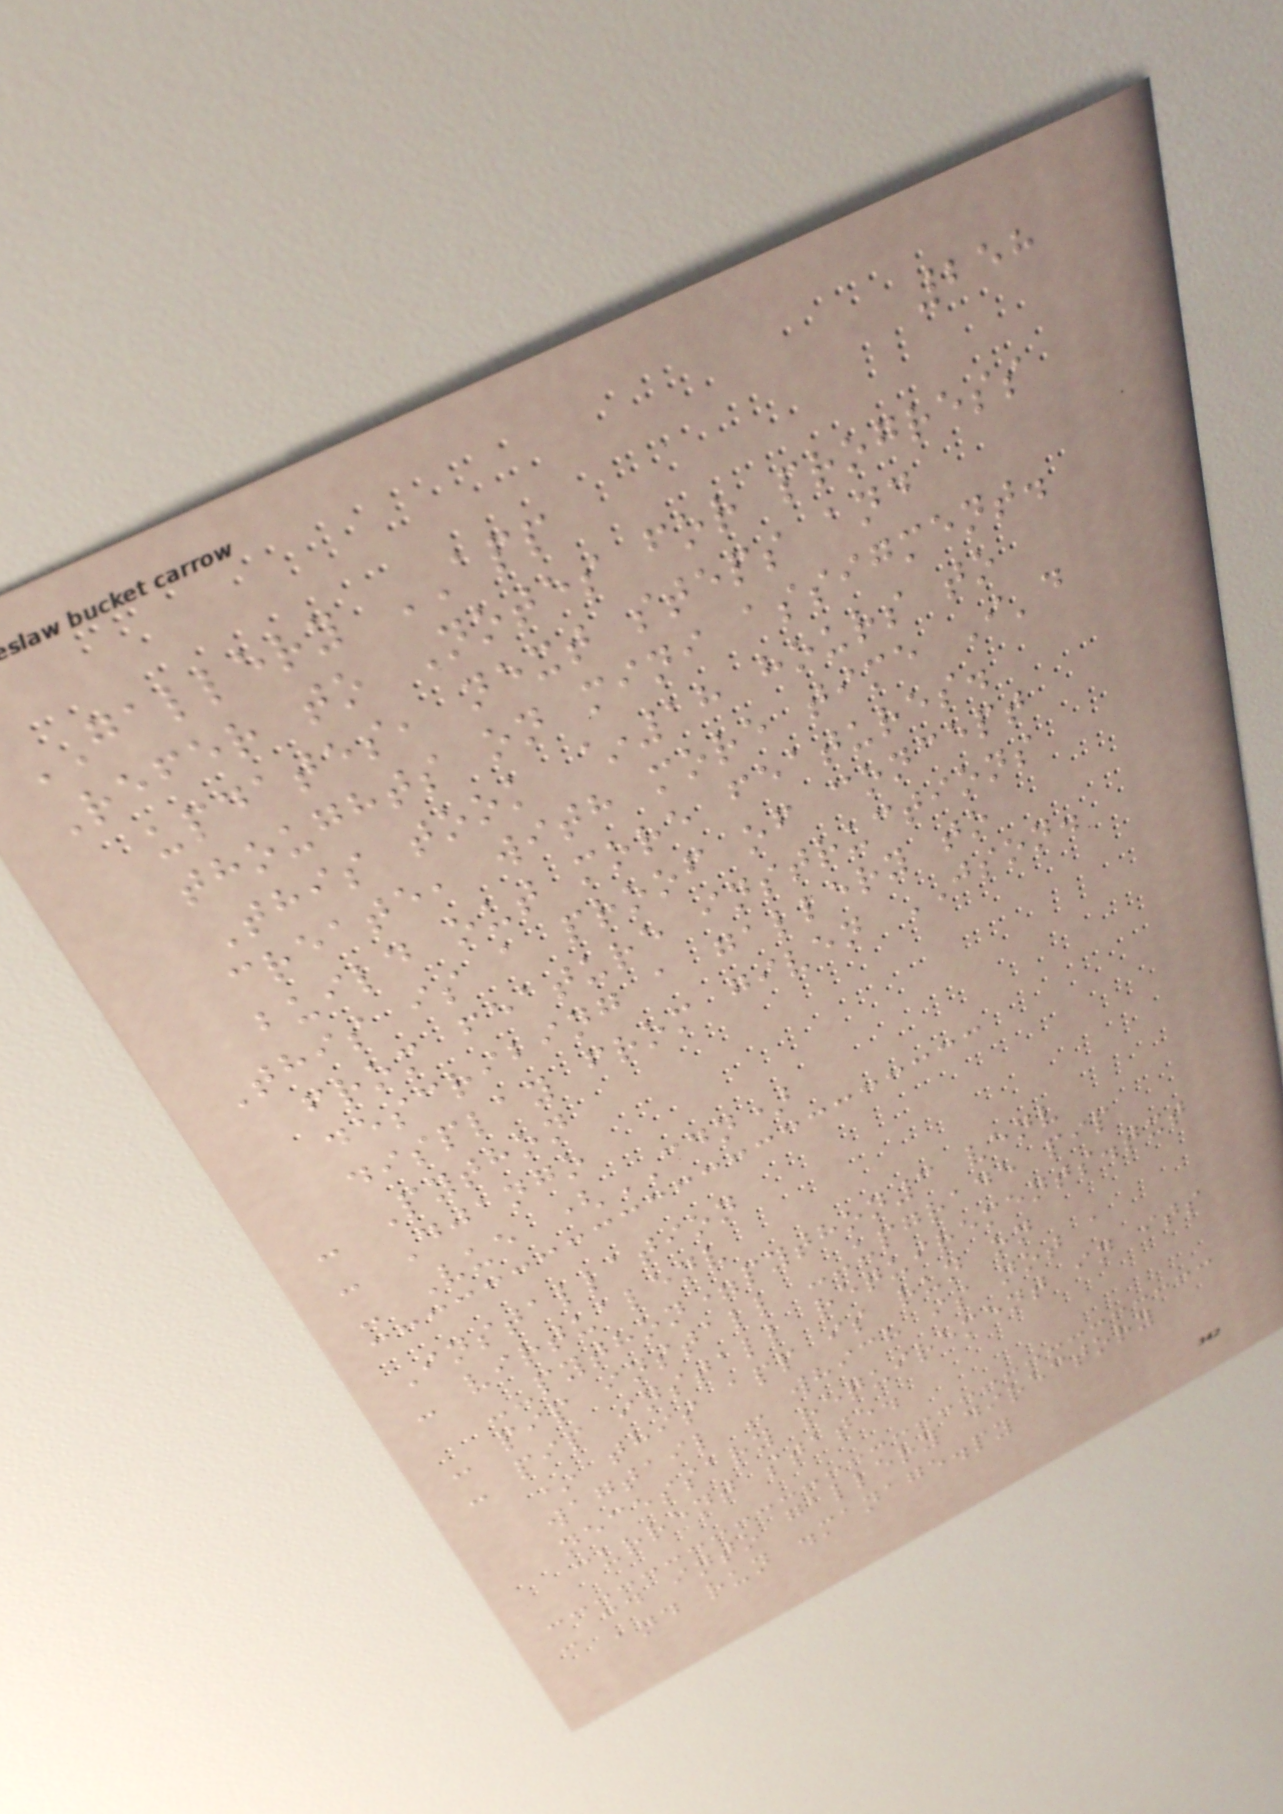258
GALLERY APP
Refer to Notes for progress
updates, next steps and
thoughts on mini assigment.
This took ~18 hours to
create, with more time I'd
build out more features.
This is a proof of concept
from feature instructions
describing a gallery to
display from given JSON.
- Python
- Django
- Vue (CDN)
Installation
- virtualenv
--python=python3 venv
- pip install --upgrade pip
- pip install requirements.txt
* this app is run on
wagtail - which is not a
necessary requirement in its
current state.
- cd into gallery directory
and run .manage.py
